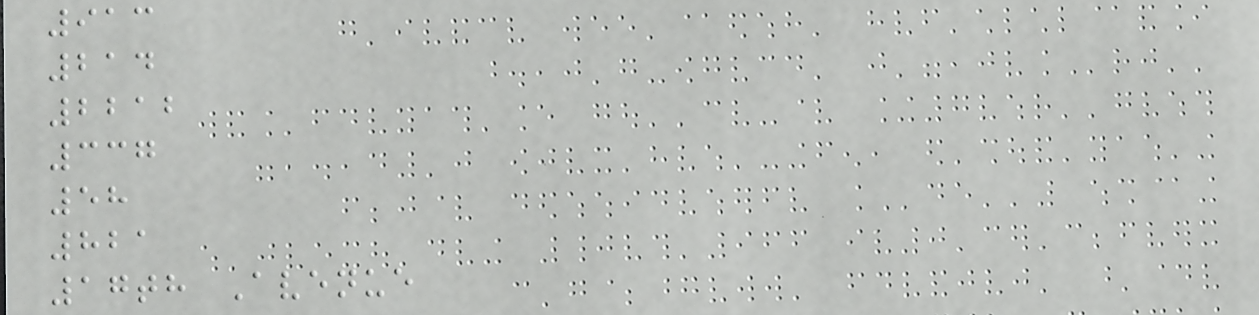913
214
2212
337
58
821
17th Avenue
